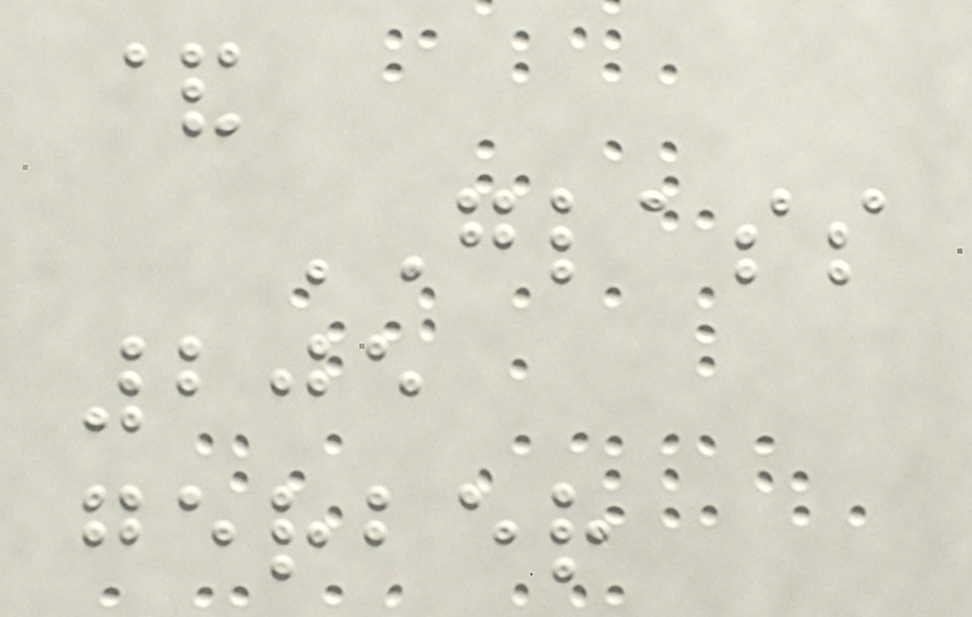&
GLASS
205
gerber
